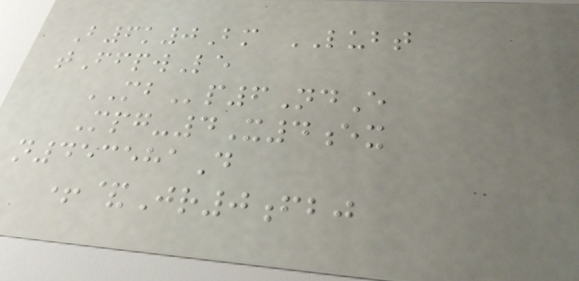B6k0Bm LUBT
tFfpwLe
MBp6NdE
Mpg-4X4ex
n453581D
+&Jr0fbj
